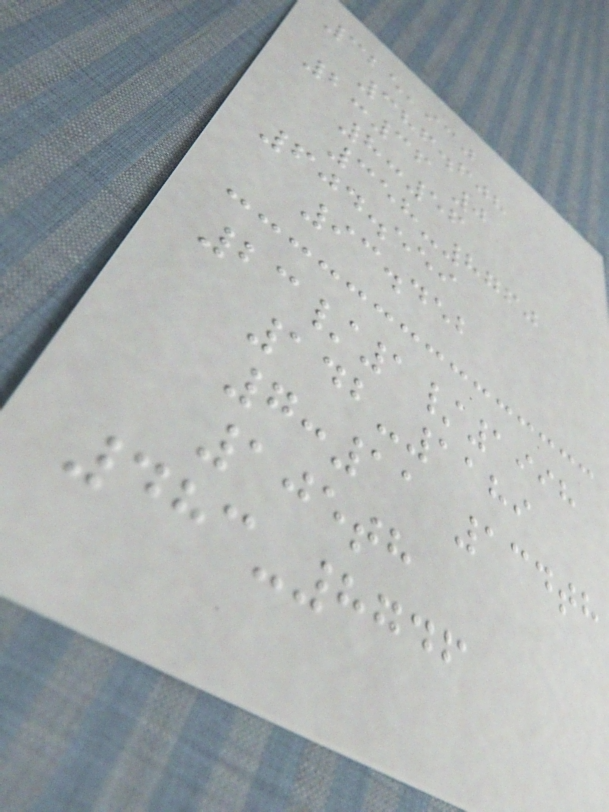325,930
386.608
2:36 0
8:56
358-8760
604.559
93.452
23/1/1998
142-1189
7:11 134th
105th
483-8746
